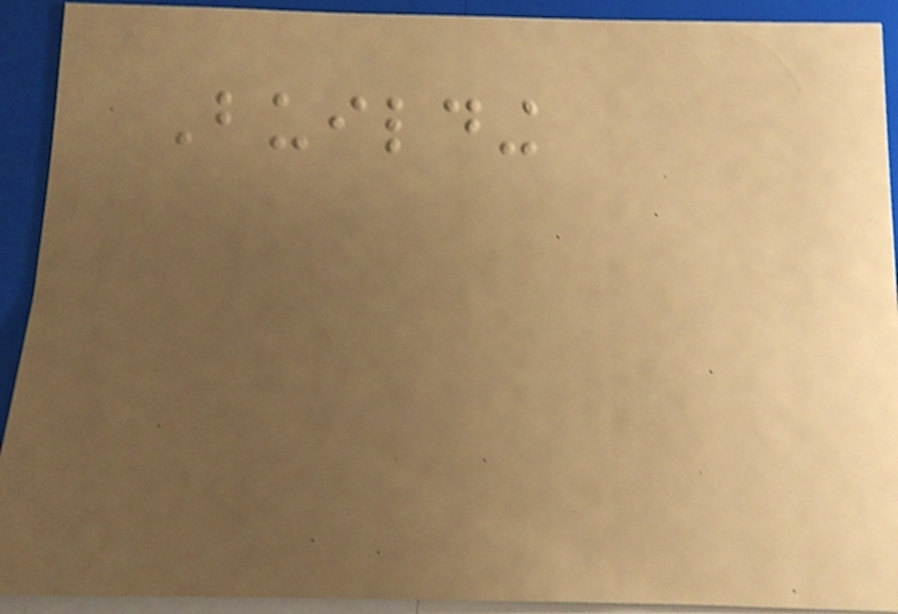Building
